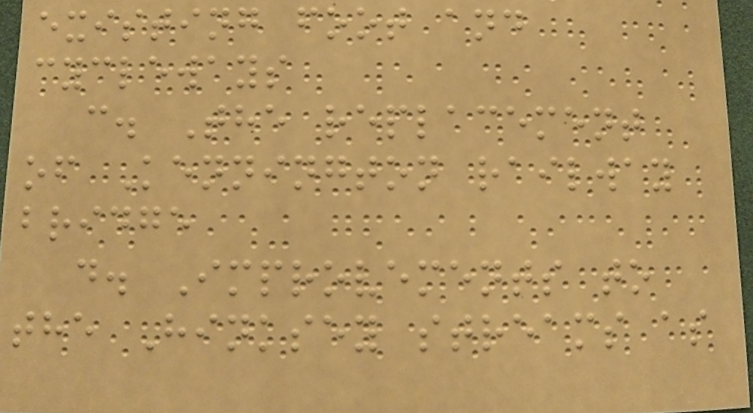existing foot and
cycleways
c. The replacement
of Kennington railway
bridge
d. Improvements to
the Hinksey streams as
